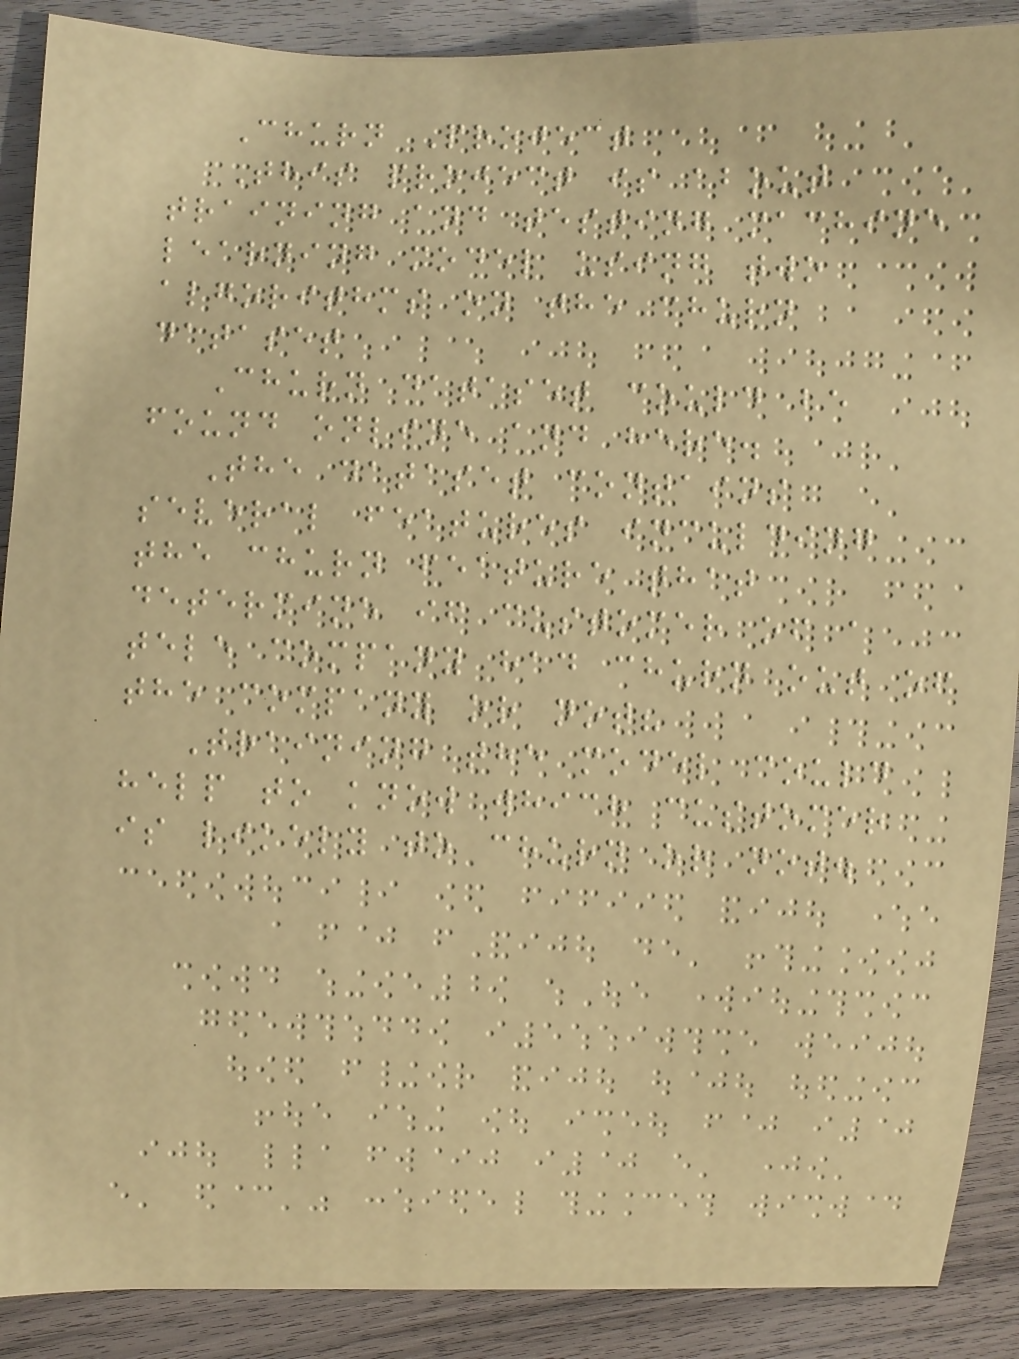Churn Project
This project is about
training and testing machine
learning model using two
algorithms on the churn
dataset
Churn dataset could be
found online and here.
The dataset contains
several features inculding
the churn feature that
determine if customer of a
tele company had churn out of
the company or not?
Training the model could
help to know which customer
is likely to churn or not.
